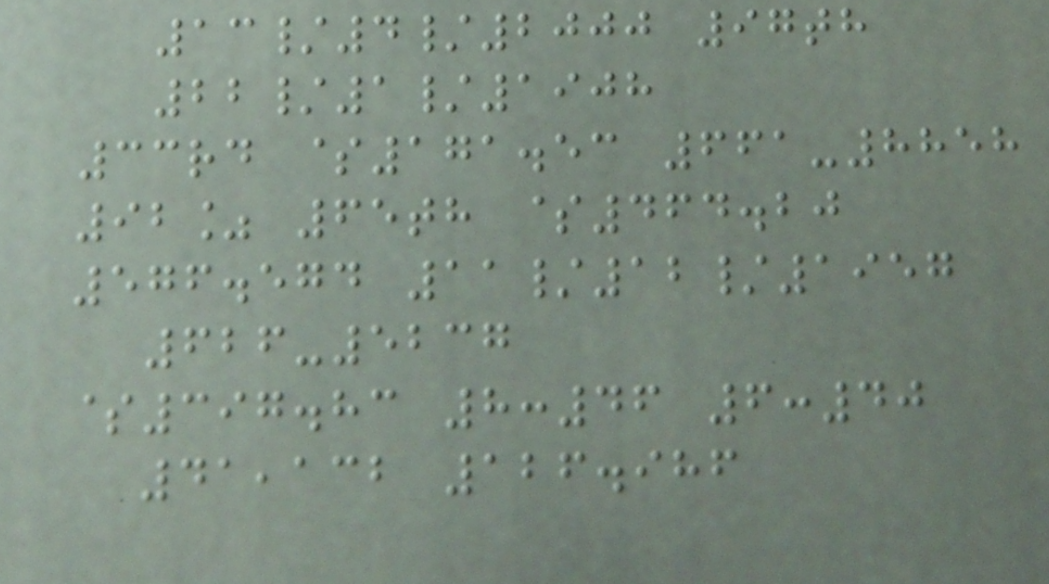13/4/2000 97th
22/1/1908
33rd $171.53 661-8858
92% 65th $464.20
576.574 11/12/1957
626-5237
$397.83 8:46 6:40
41,132 126.986
